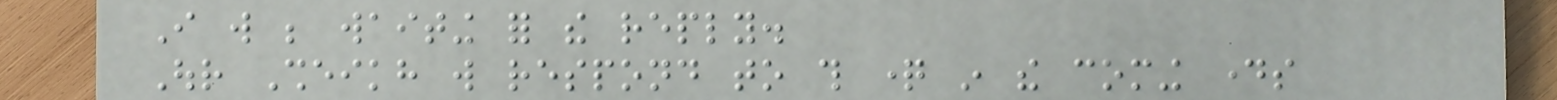I will be waiting for the reply.
Our Sheikh will respond to this question in the coming days
